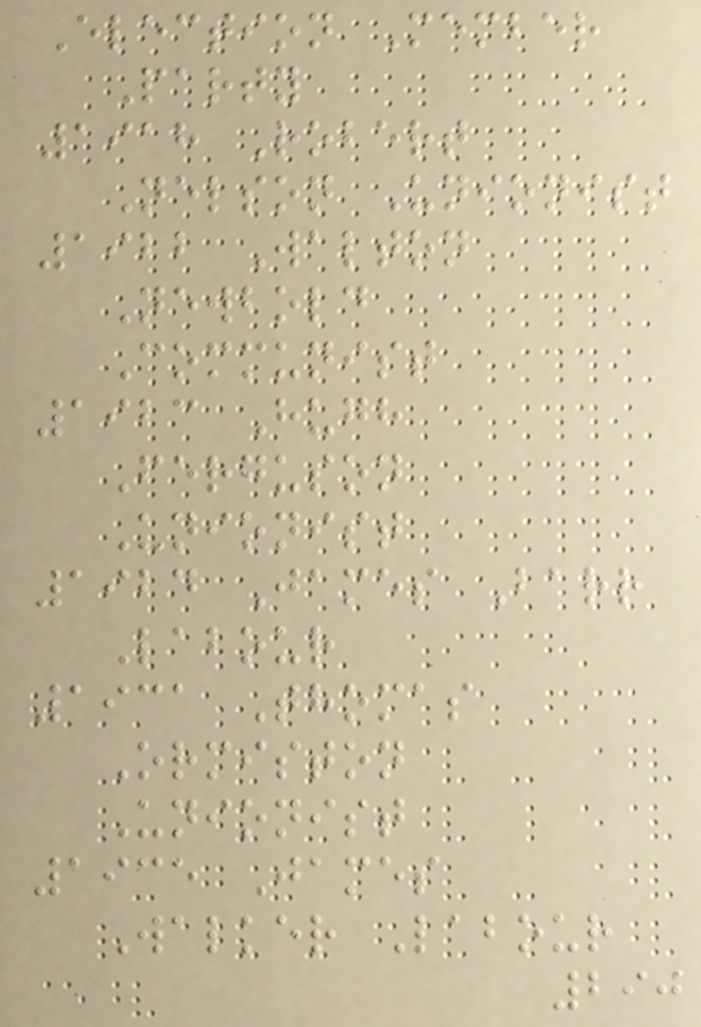Election Member
Party
1918 Robert
Nelson Unionist
1922 Walton
Newbold
Communist
1923 Hugh
Ferguson
Unionist
1924 James Barr
Labour
1931 Thomas
Ormiston
Unionist
1935 James
Walker Labour
290
